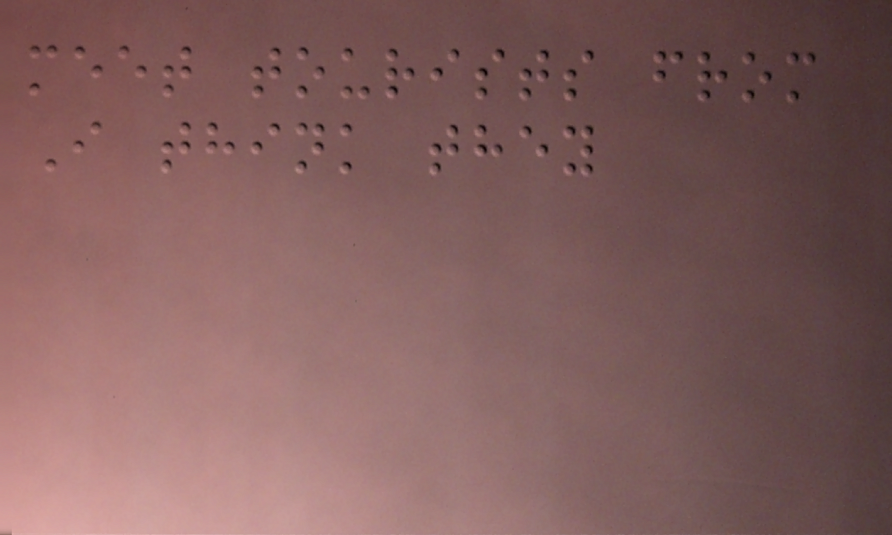meet tourists from
I think they
